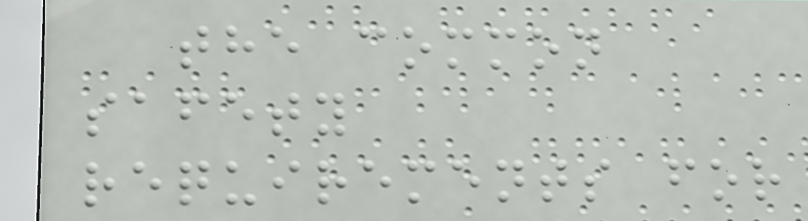the common
safety
requirements for
